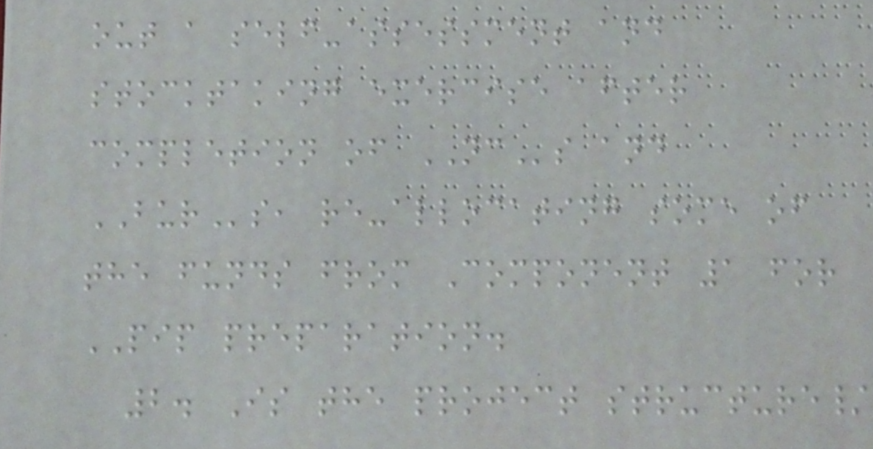out a self-assessment and
stocktaking exercise after
completion of NCs and
BURs, re-allocating some of
the funds from Component 1 for
PIP preparation.
2. Is the project structure/
